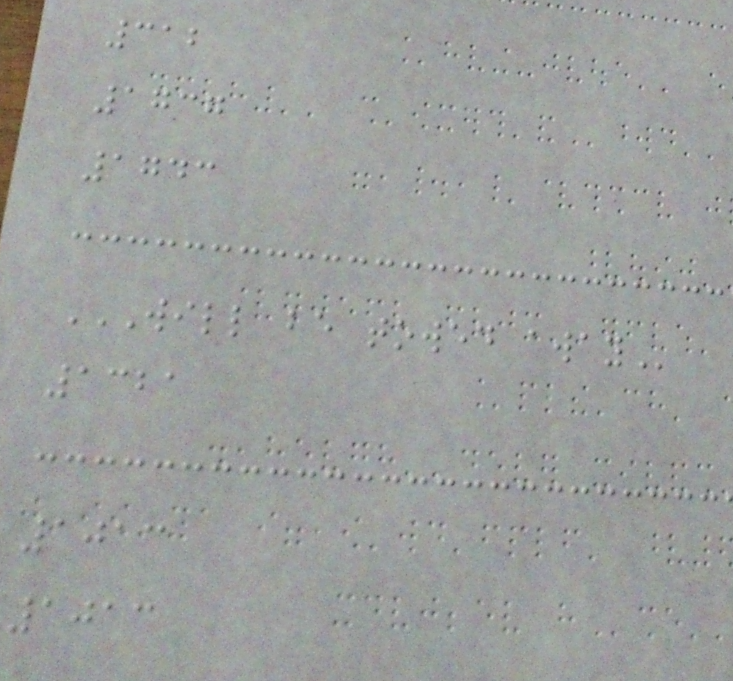312
1737
1743
WILL BE TOWED AWAY
1321
1013
1013
